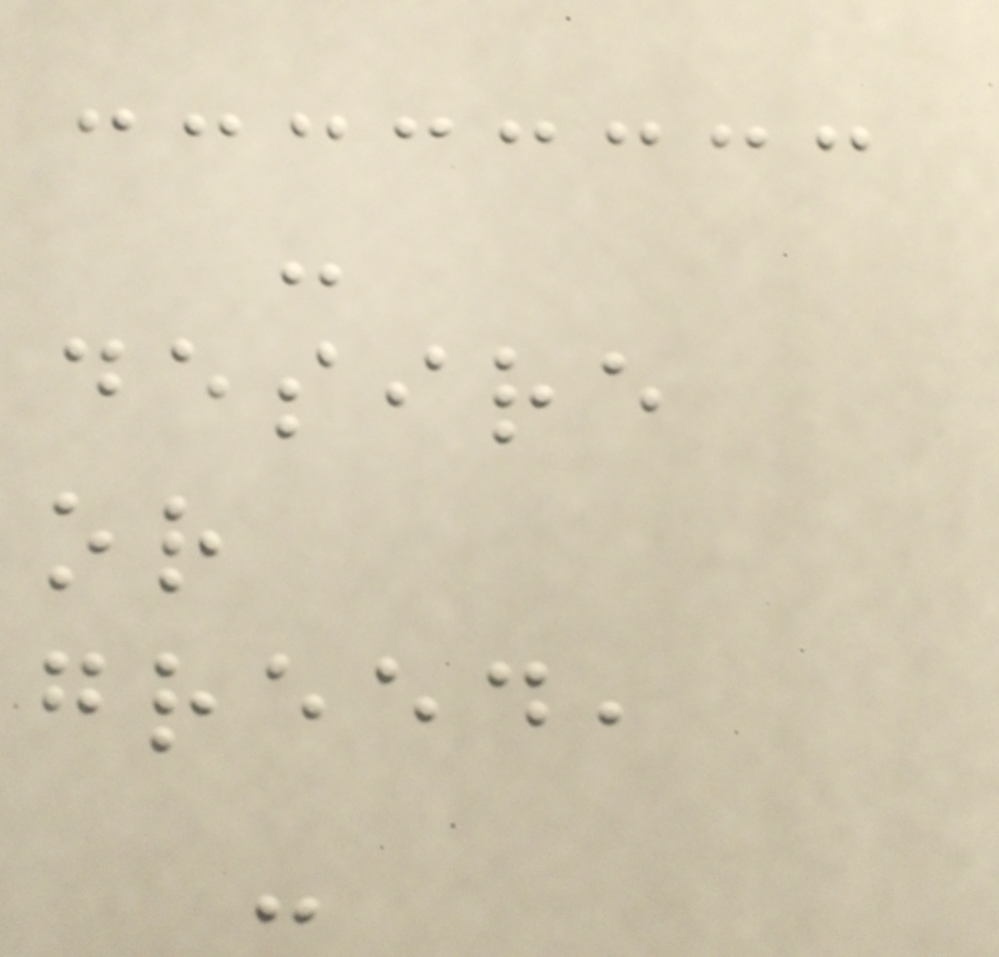-
desire
or
greed,
-
